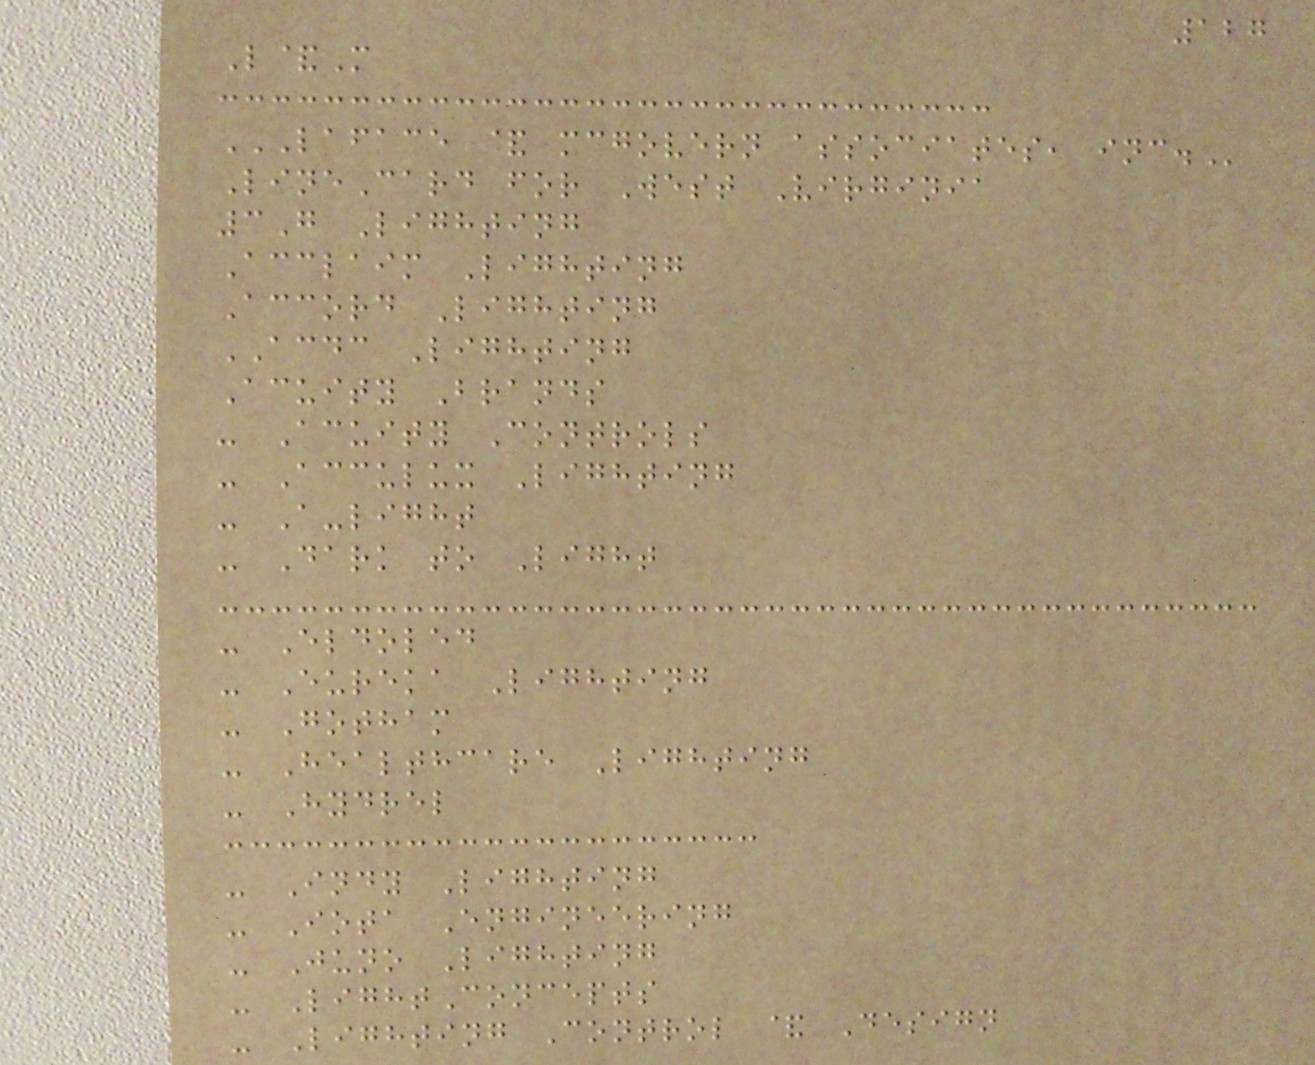127
L&M
LAFACE & MCGOVERN ASSOCIATES, INC.
LineCard for West Virginia
3G Lighting
Acclaim Lighting
Accord Lighting
ACDC Lighting
Acuity Brands
- Acuity Controls
- Acculux Lighting
- A-light
- Dark to Light
- Eldoled
- Eureka Lighting
- Gotham
- Healthcare Lighting
- Hydrel
- Indy Lighting
- Iota Engineering
- Juno Lighting
- LightConcepts
- Lighting Control & Design
